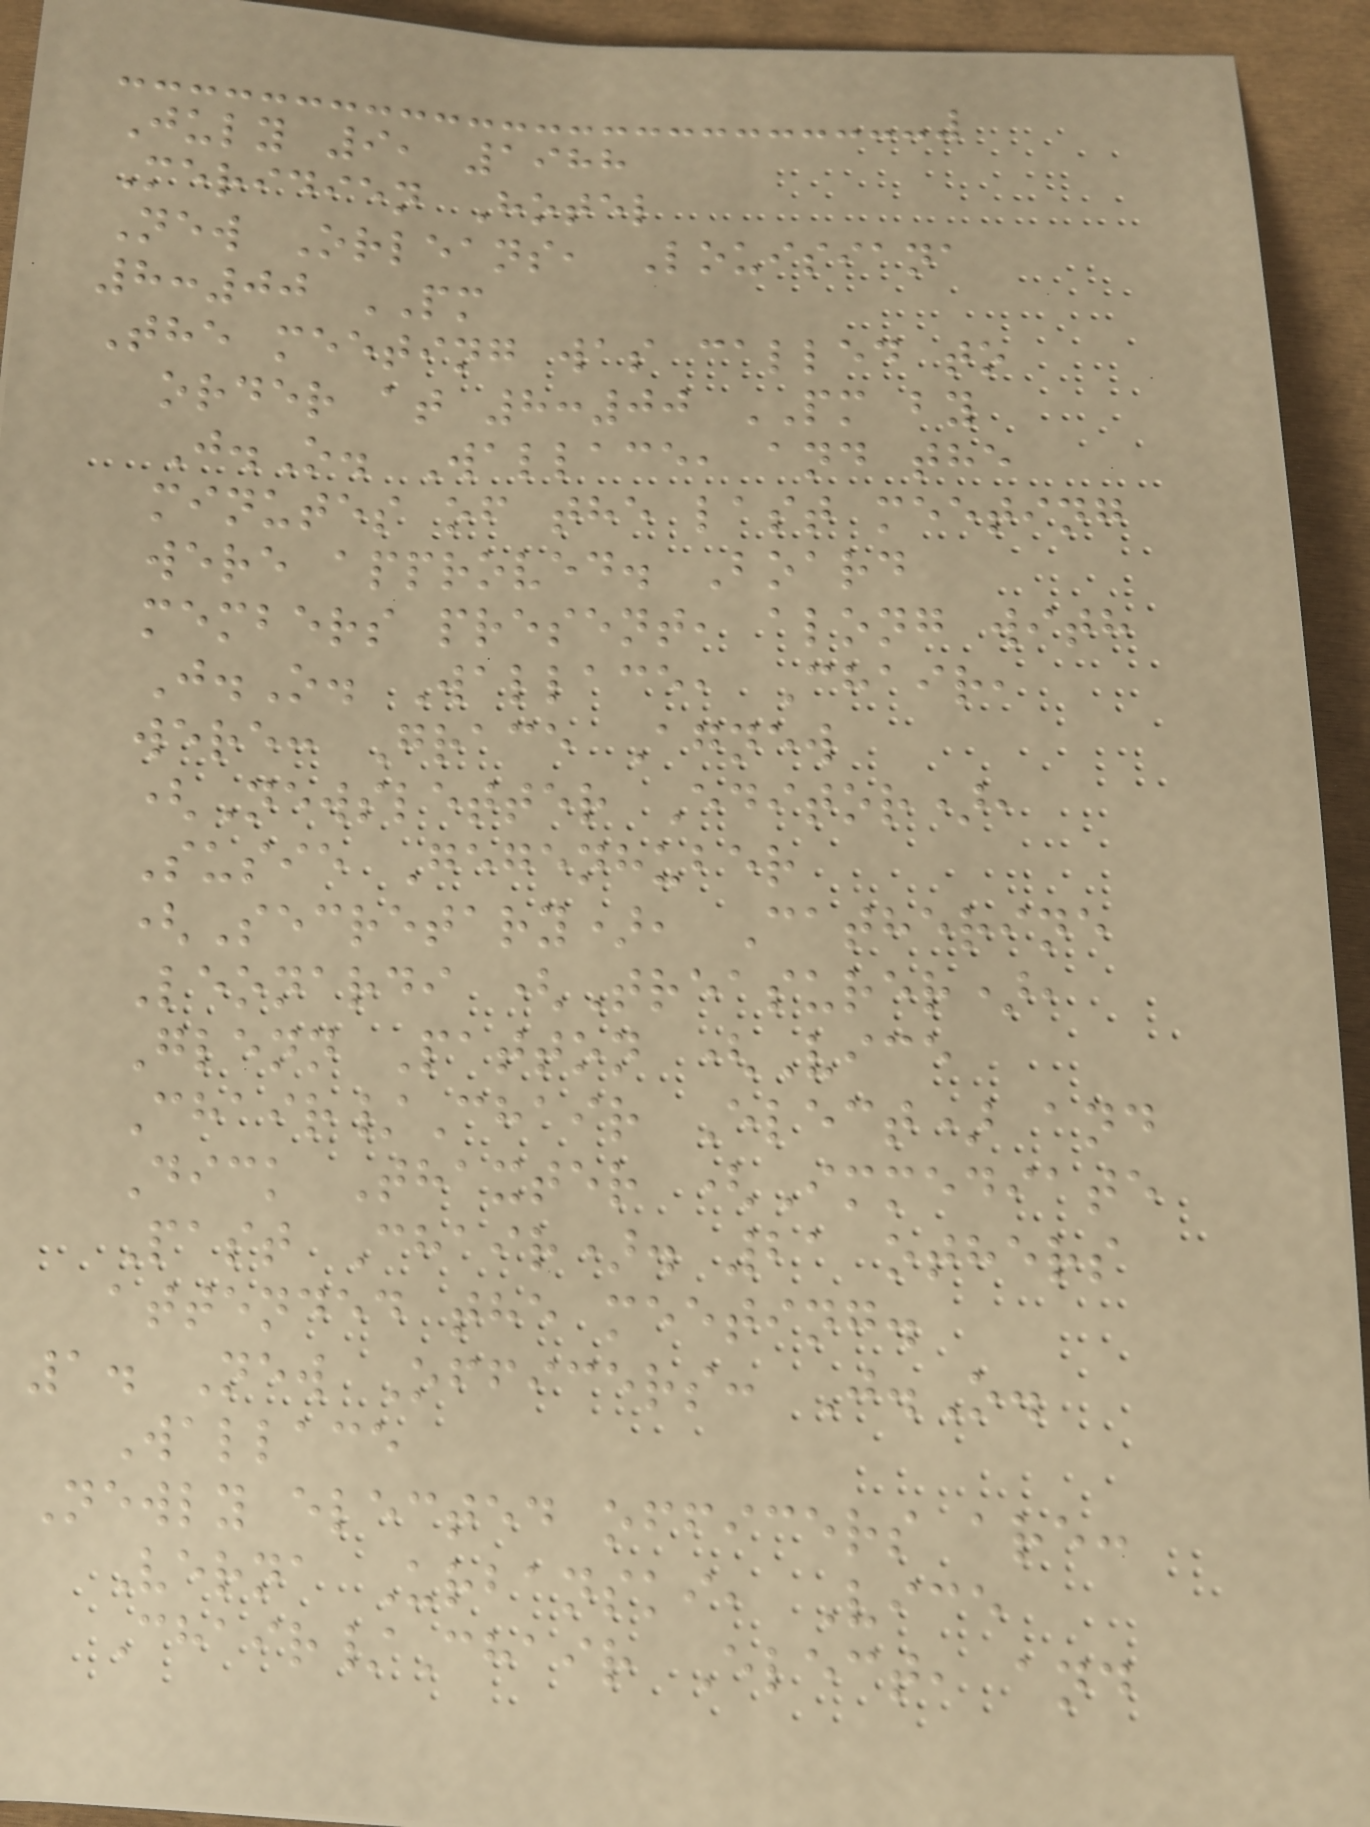July 9, 1988
Meridien Hotel
New Orleans, Louisiana
8:00 PM
The meeting was called to
order at 8:00 PM by
J.O. Wallace, and the
minutes of the last meeting
were approved. Board
members present, along with
J.O. Wallace, Chair,
were: Grace Agnew
(Newsletter Editor),
Susie Gegenhuber
(Secretary), Catherine
Leonardi (Treasurer),
Glenn Patton (Vice
Chair/Chair Elect) and
Dick Thaxter (Immediate
Past Chair). 21 others
attended the meeting.
1. New Officers: J.O.
Wallace
Newly elected officers are:
Verna Urbanski, Vice
Chair/Chair Elect, and
